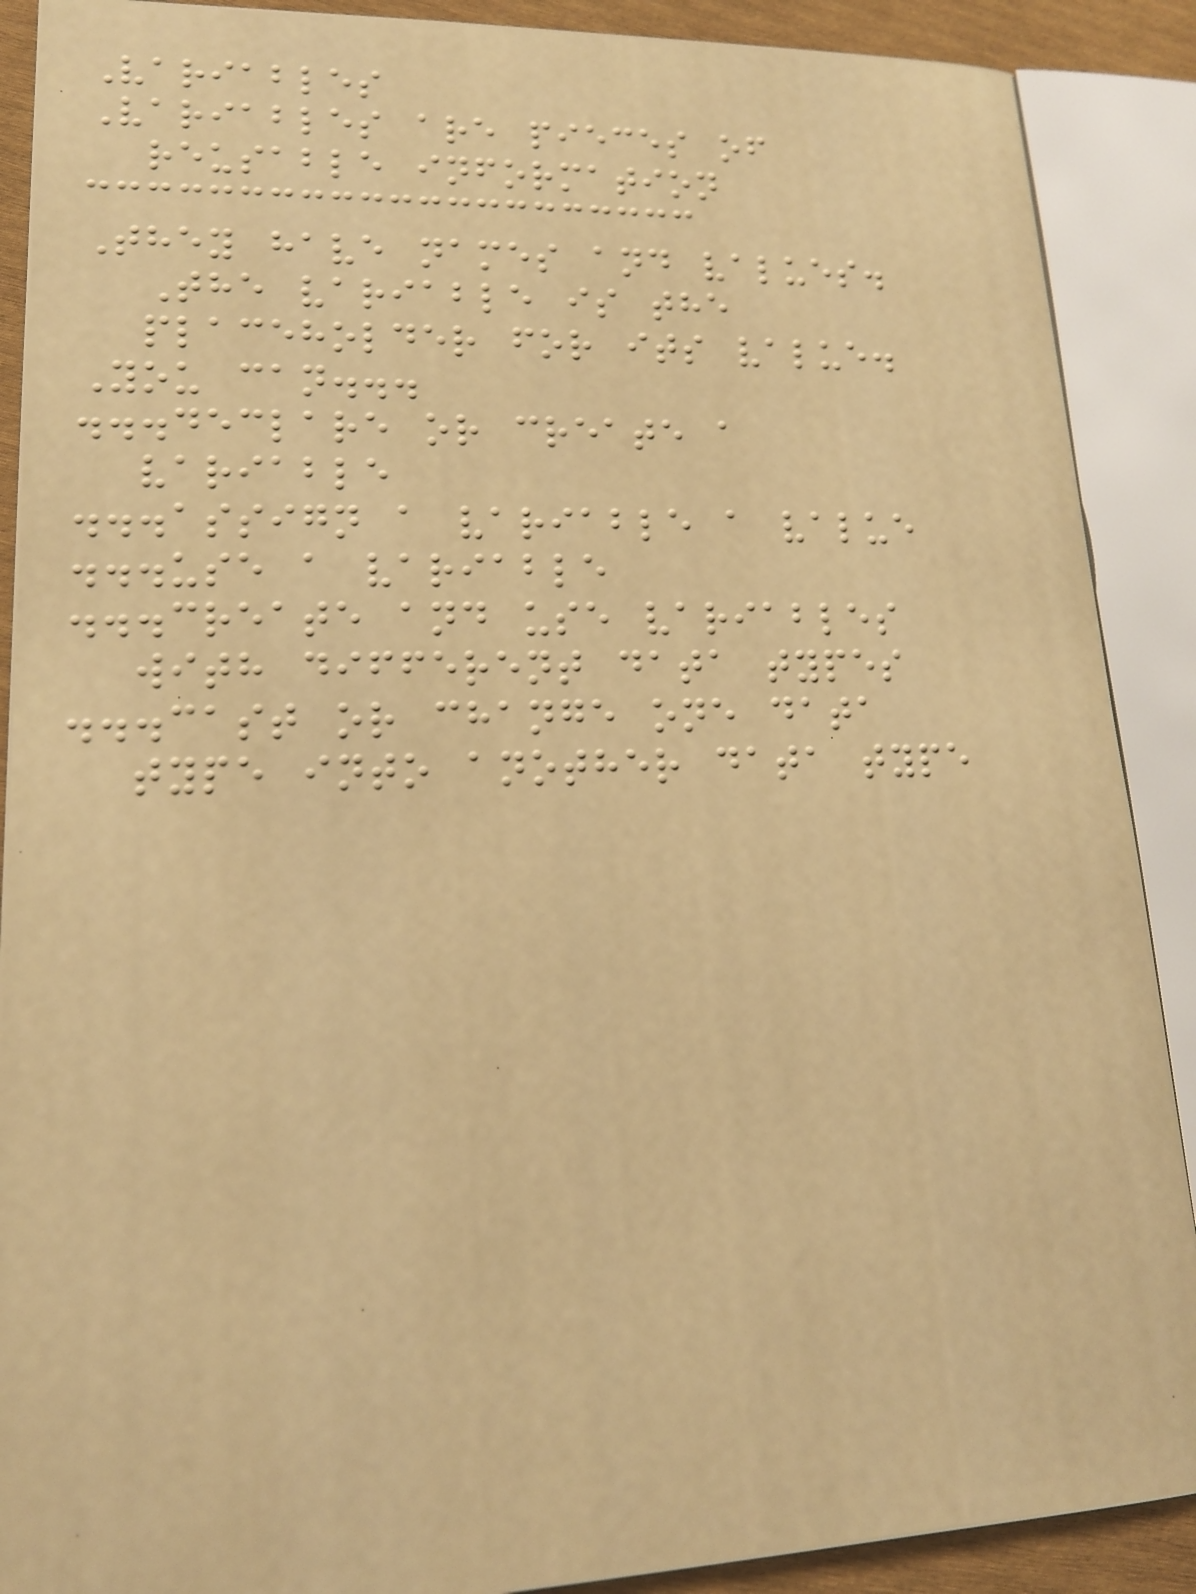Variables
Variables are pieces of
reusable information
They have names and values.
The variable is the
placeholder for its value.
You can...
...declare or create a
variable
...assign a variable a value
...use a variable
...create and use variables
with different data types
...cast or change one data
type into another data type
